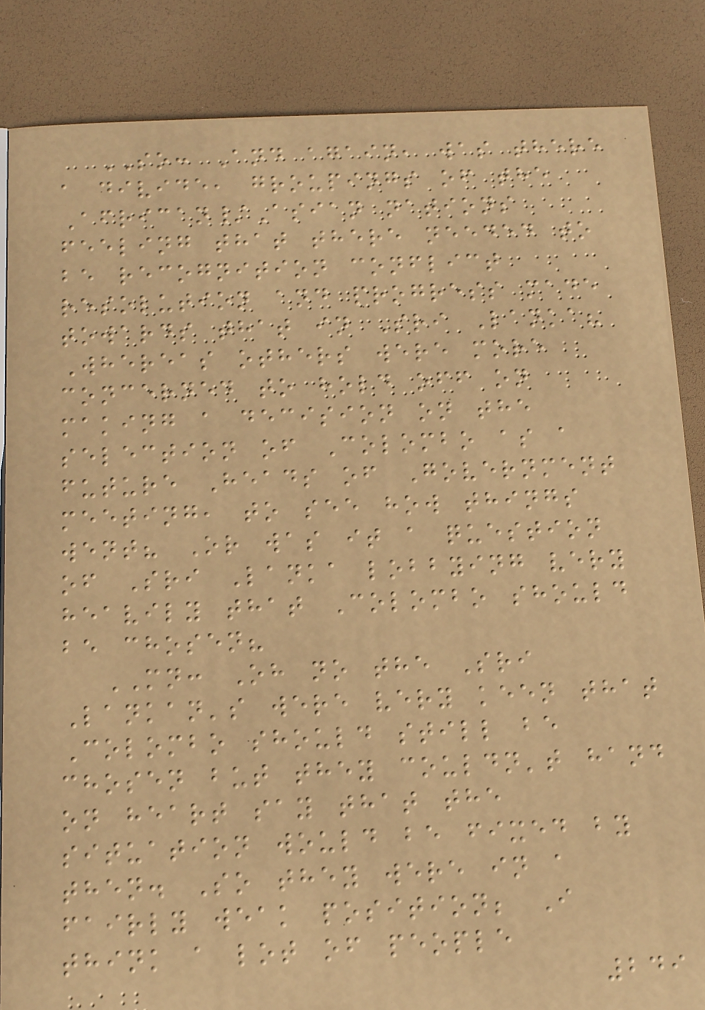SO: And again, was there
a divide, groupings of the
African/Asian nations
feeling that there needed to
be recognition conflict
resolution and progress made
towards that in Sri Lanka?
Whereas others were more
concerned to hold off on
making a decision on the
selection of Colombo as a
future Heads of Government
meeting, to see how things
went? Or was it a question
of Sri Lanka lobbying very
heavily that Colombo should
be chosen?
MN: Oh no the Sri
Lankan's were very keen that
Colombo should still be
chosen but they couldn't hand
on heart say that the
situation would be fixed by
then. So they were in a
fairly weak position; I
think a lot of people
249
